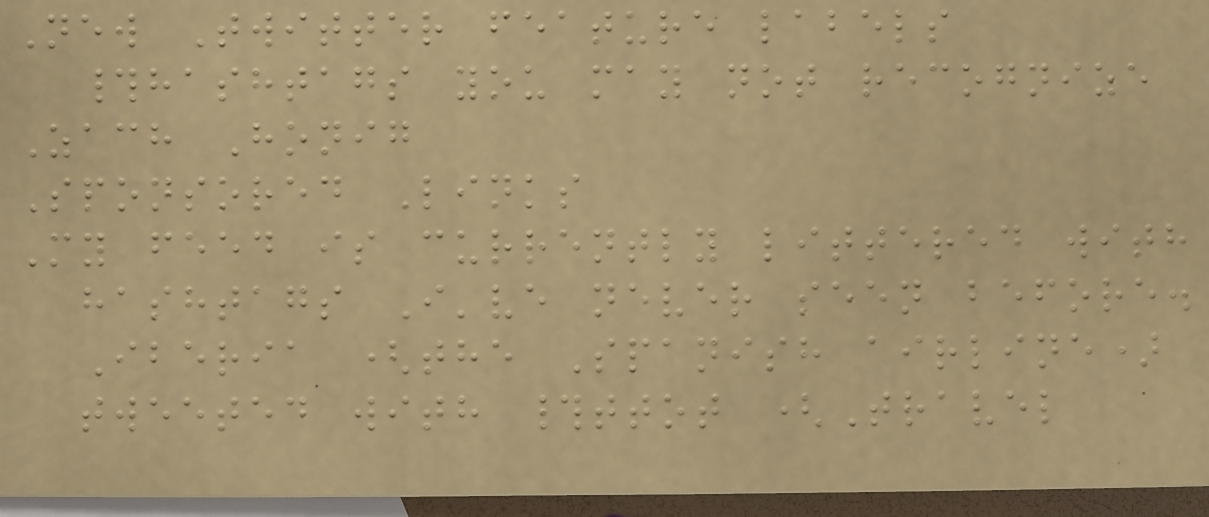New Twitter feature labels
#hashtags you may not recognize
Zach Honig
Sponsored Links
My feed is currently littered with
hashtags I've never seen before.
Iberia (the Spanish airline)
tweeted with #ttot (Travel
